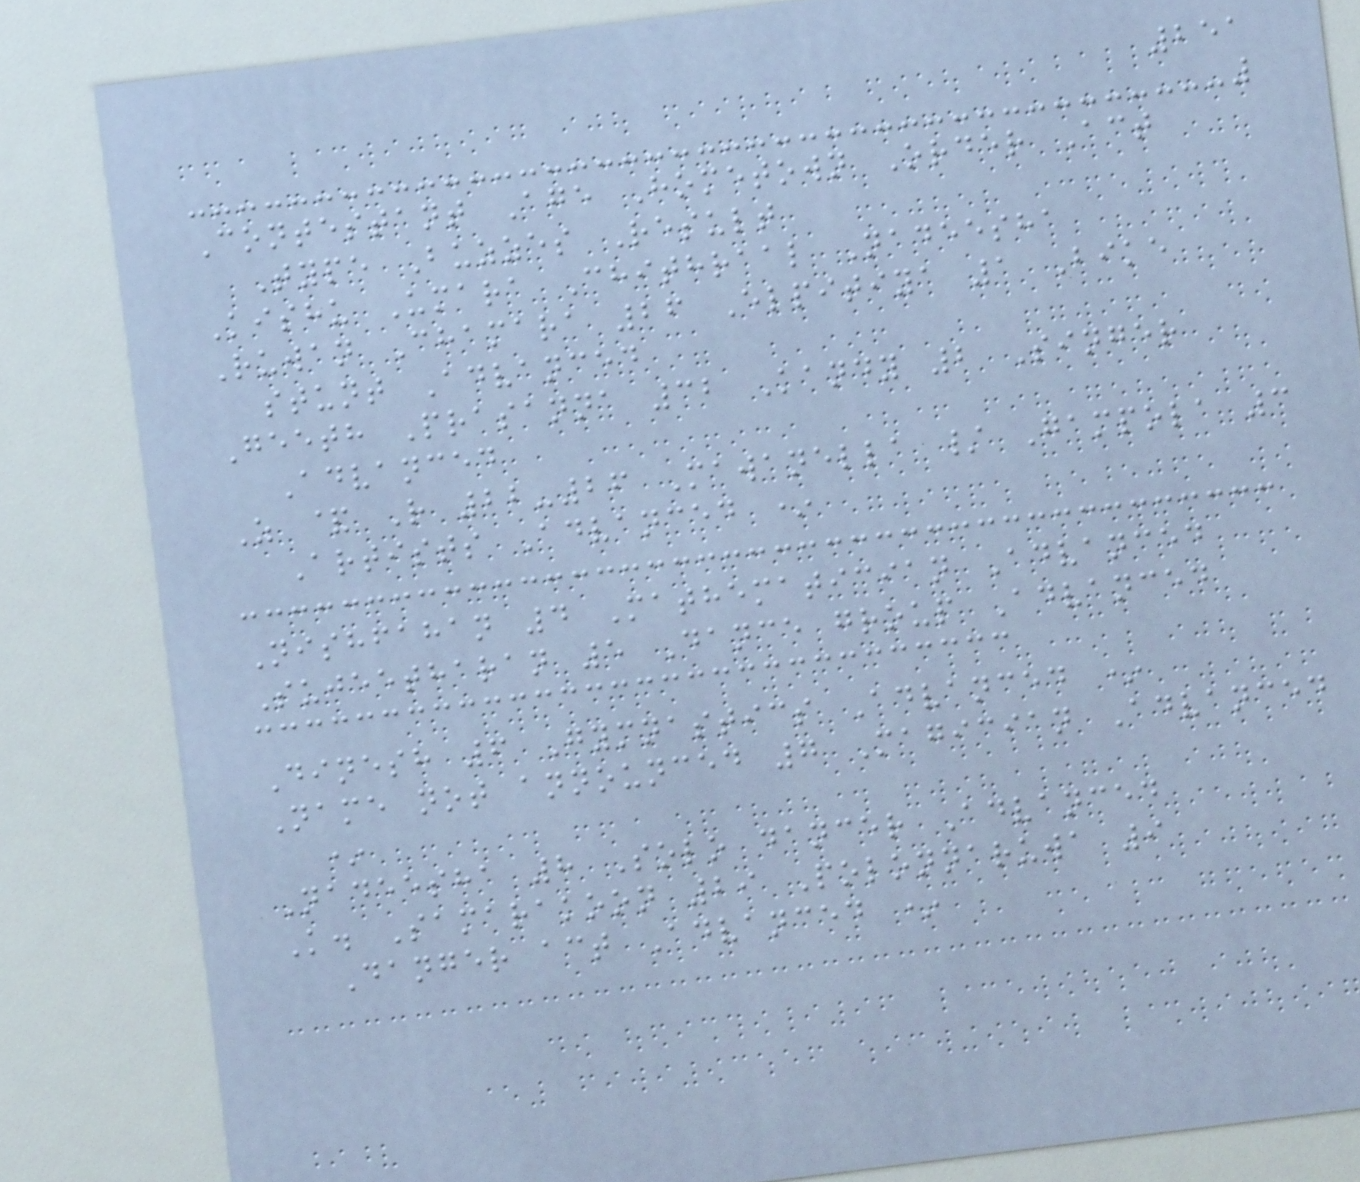251
Contestant Age Hometown Order Act
Type Buzzes Result
Kishu Umara Chithraal Nadeesha
Ruwan Chamara 26 Elpitiya 1 Bike
stunt Advanced
Geeth Prasanna 32 Kandy 2 Singer
Advanced
Z & R 22-26 Mawanella / Gampola 3
Artists Advanced *
Nishfahan 4 Mathematician Advanced
Sujeetharan 5 Dance group Advanced
Dinesh 6 Gymnastics Advanced *
Name not announced 7 Magician Advanced
*
Nadeesha 8 Solo dancer Advanced
K. Samarakoon 29 Polonnaruwa 9
Danger act Advanced *
